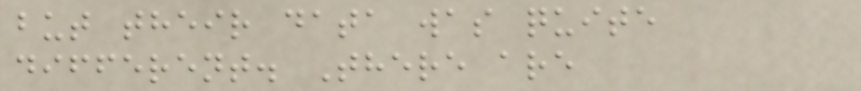but their data was quite
different. There are
